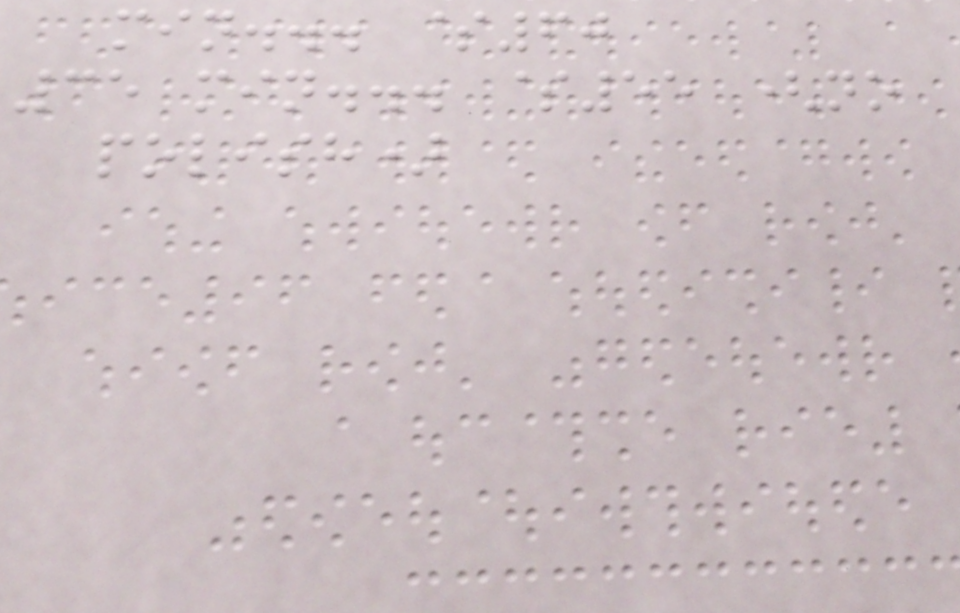min... $60
35 min... $55 (no
polish)
